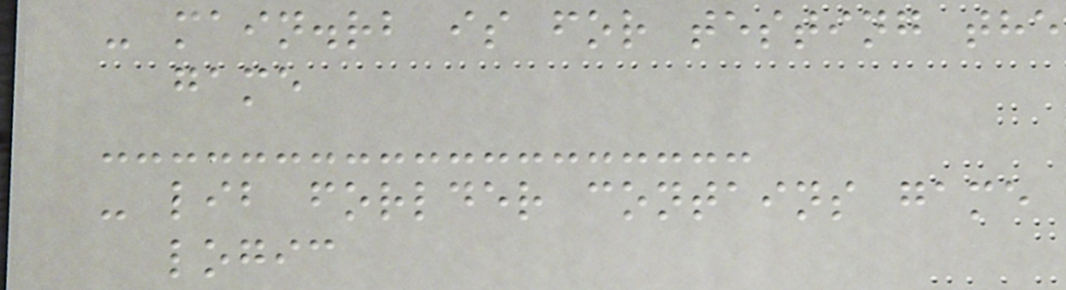- main.rb is for testing the
game
- lib forlder contains game
logic
